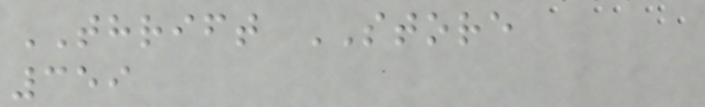THRIFT STORE
359
